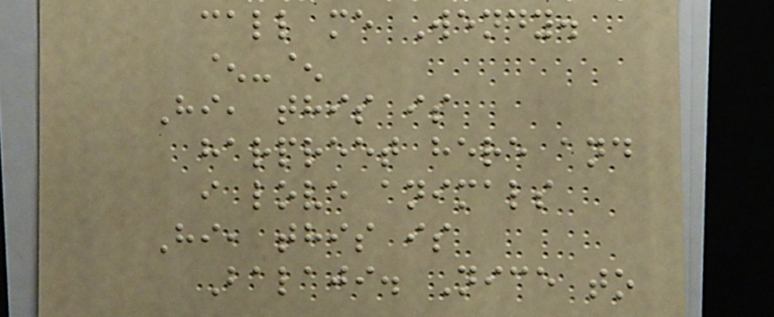call me Wendy.
^-^
Hi, this is
harpreet here and
i love animals
Hi, this is
Balaji. Nice to
